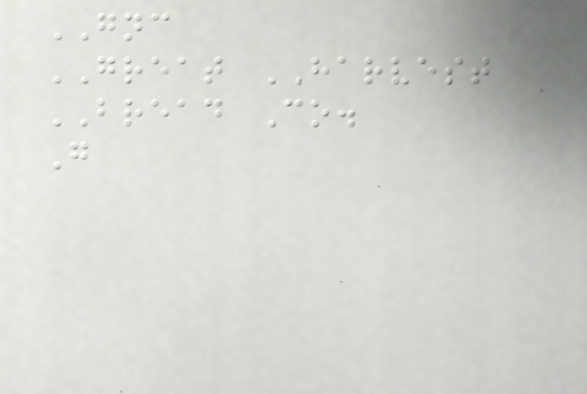GNC
GREAT HARVEST
BREAD Co.
G
